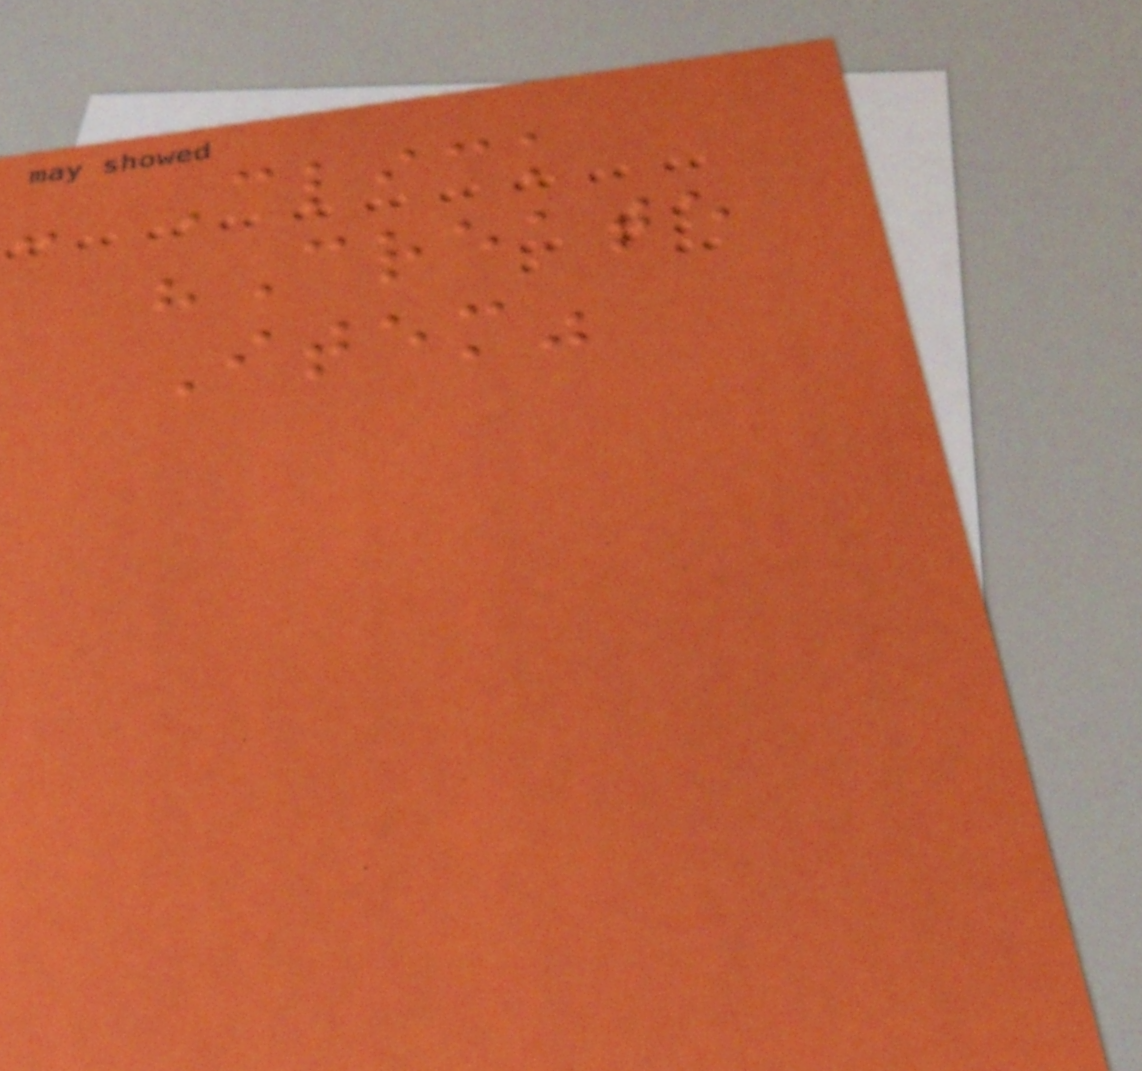- Click
"Create
Item"
